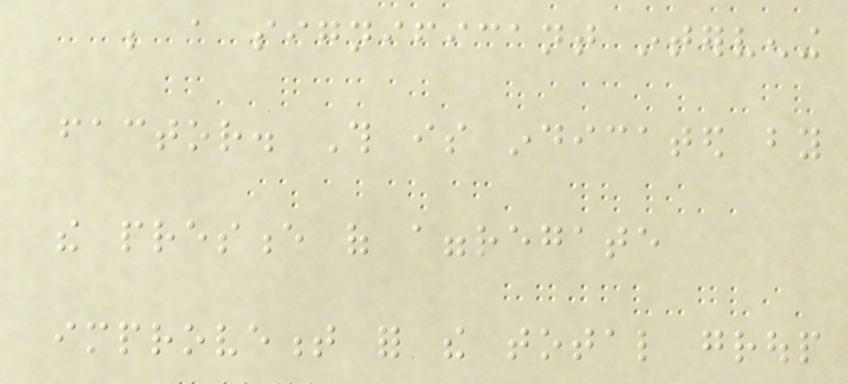be a significant intervening
factor. This is indicated by
the presence of aggregate
improvement for the total group
